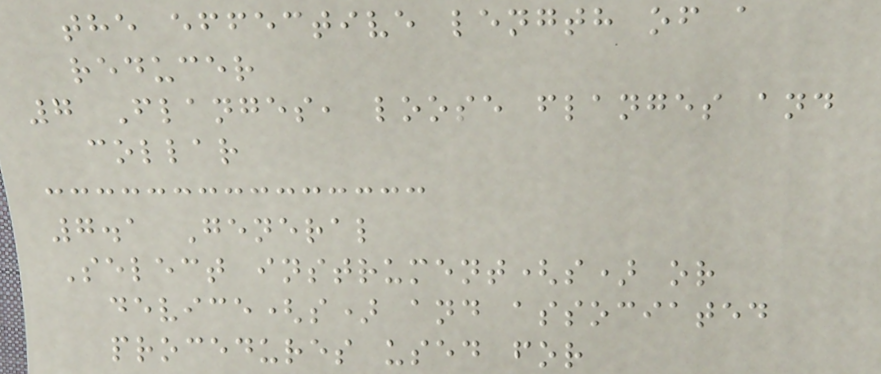the effective length of a
reducer
7 Flanges, loose flanges and
collar
7.1 General
Select instrument(s) or
device(s) and associated
procedures used for
